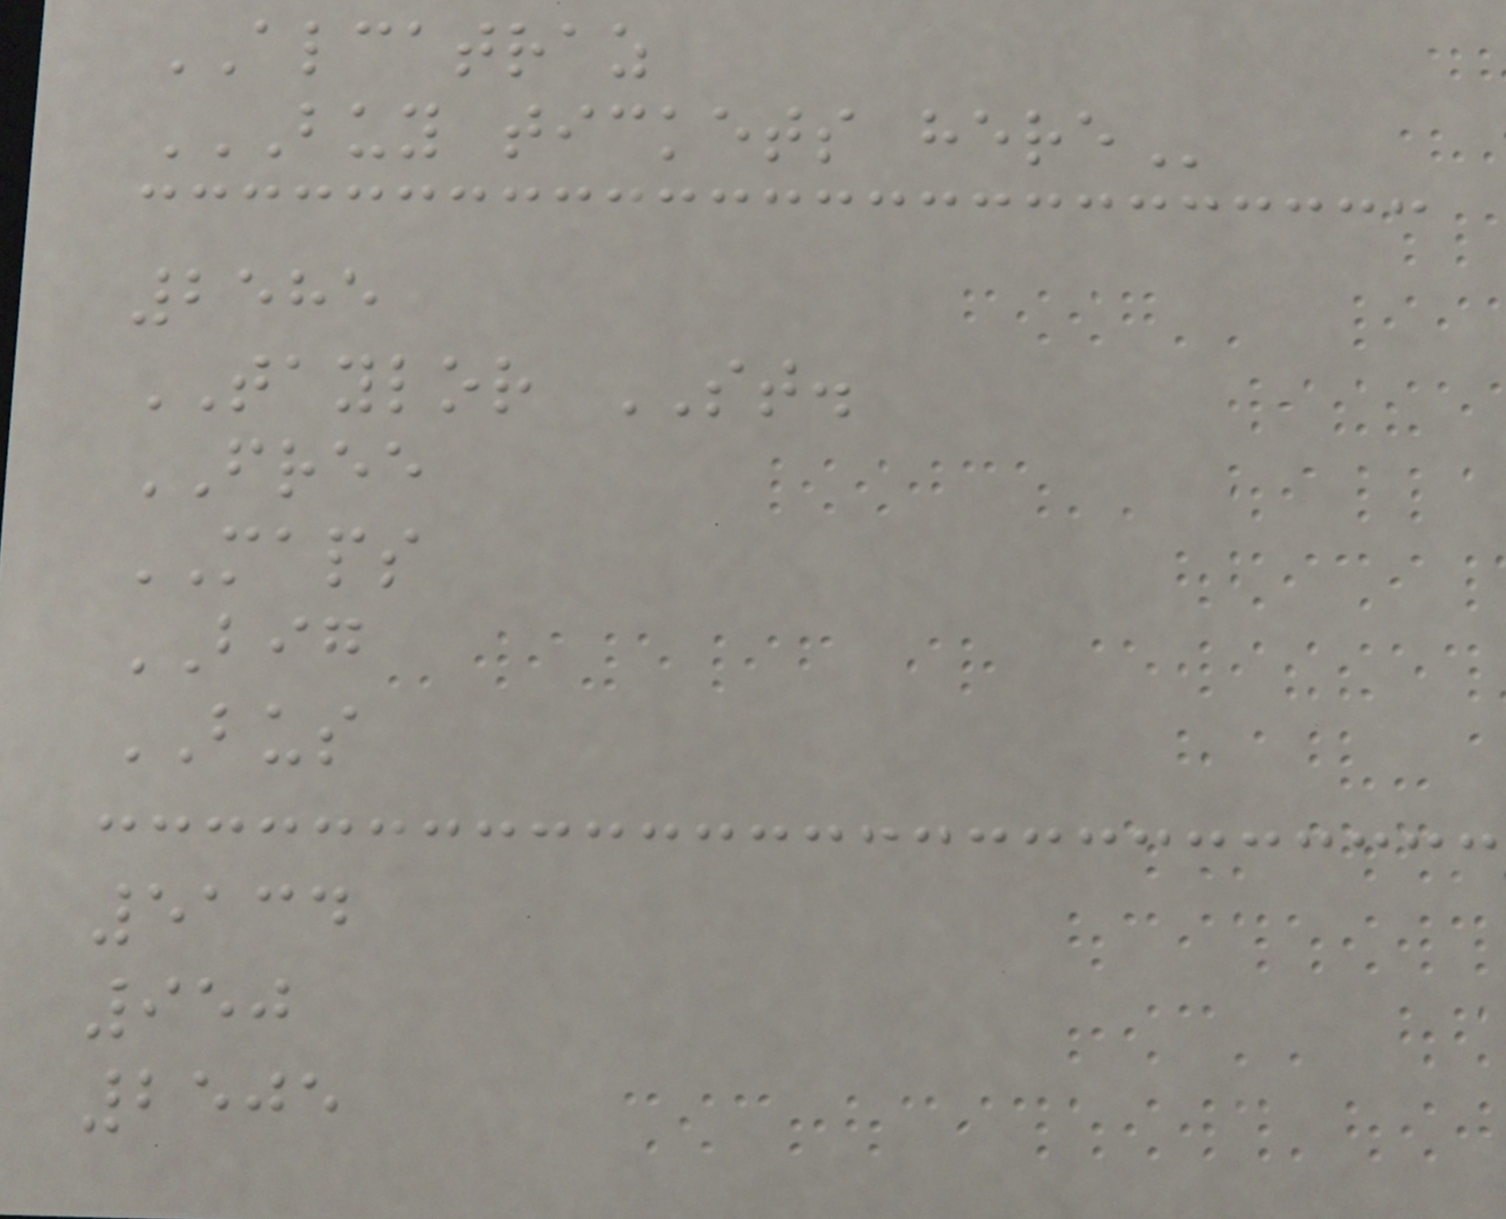ALCATRAZ
BUY TICKETS HERE
2585
TAYLOR ST.
FREE
MAPS
BIG
BUS
5134
950
2505
